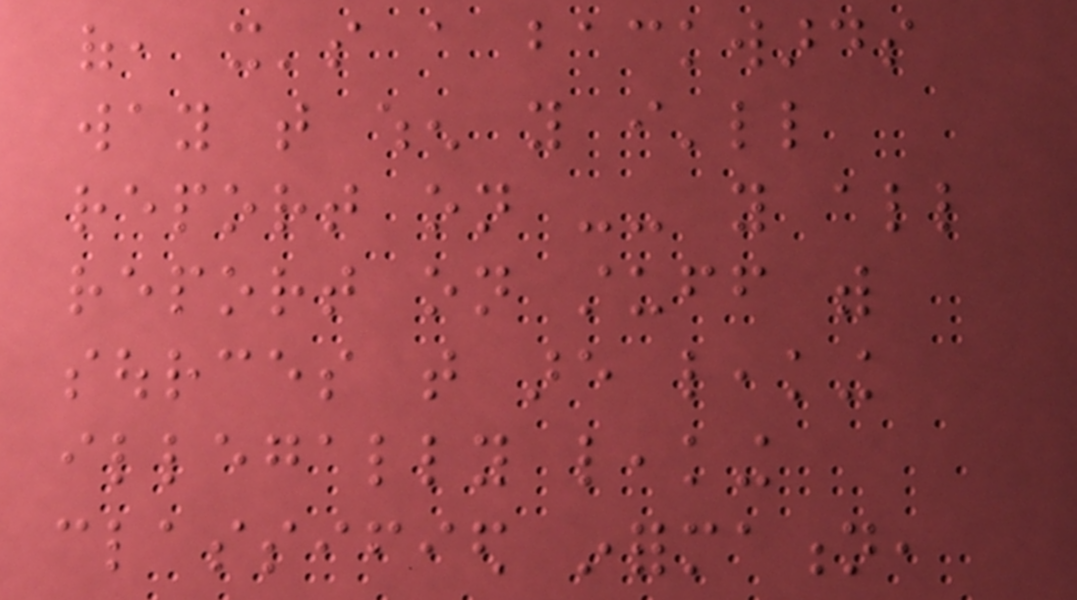of, it's a backwards
way that when you i'll
report on -- you all
report on stuff with
sources that are leaking
illegally leaking
classified information,
